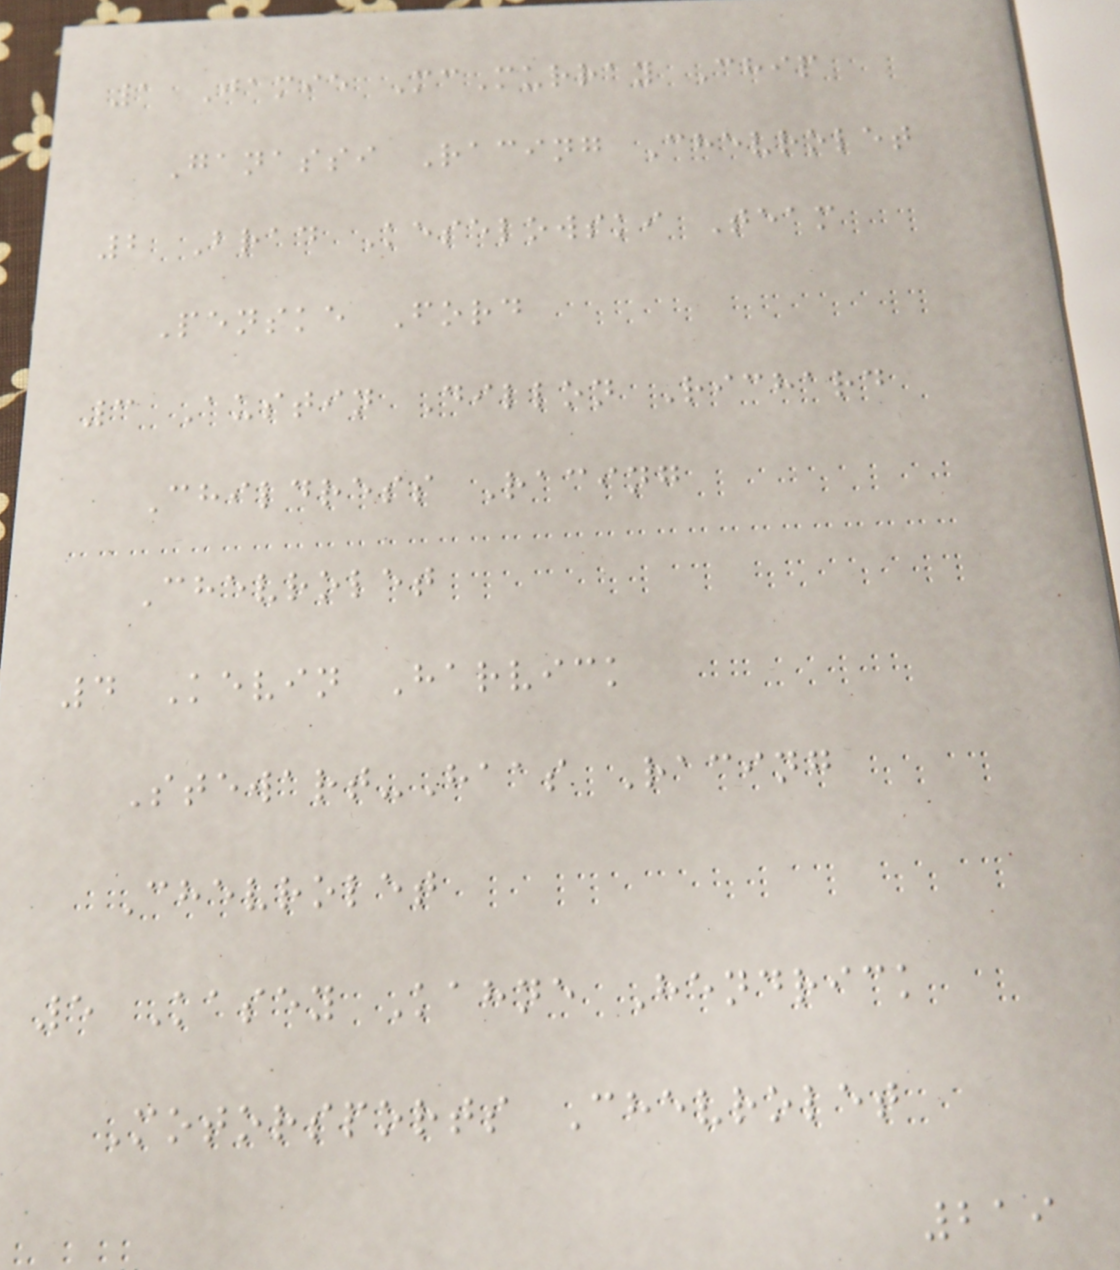1 Jamie McMurray Chip
Ganassi Racing Chevrolet
2 Brad Keselowski Team
Penske Ford
3 Austin Dillon Richard
Childress Racing
Chevrolet
4 Kevin Harvick
Stewart-Haas Racing
Chevrolet
5 Kasey Kahne Hendrick
Motorsports Chevrolet
219
